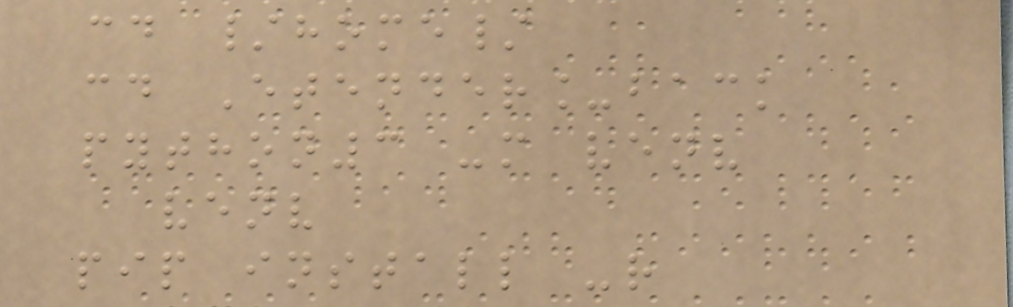cd /home/
cd Etender_back
python3 -m venv
venv
pip install -r
